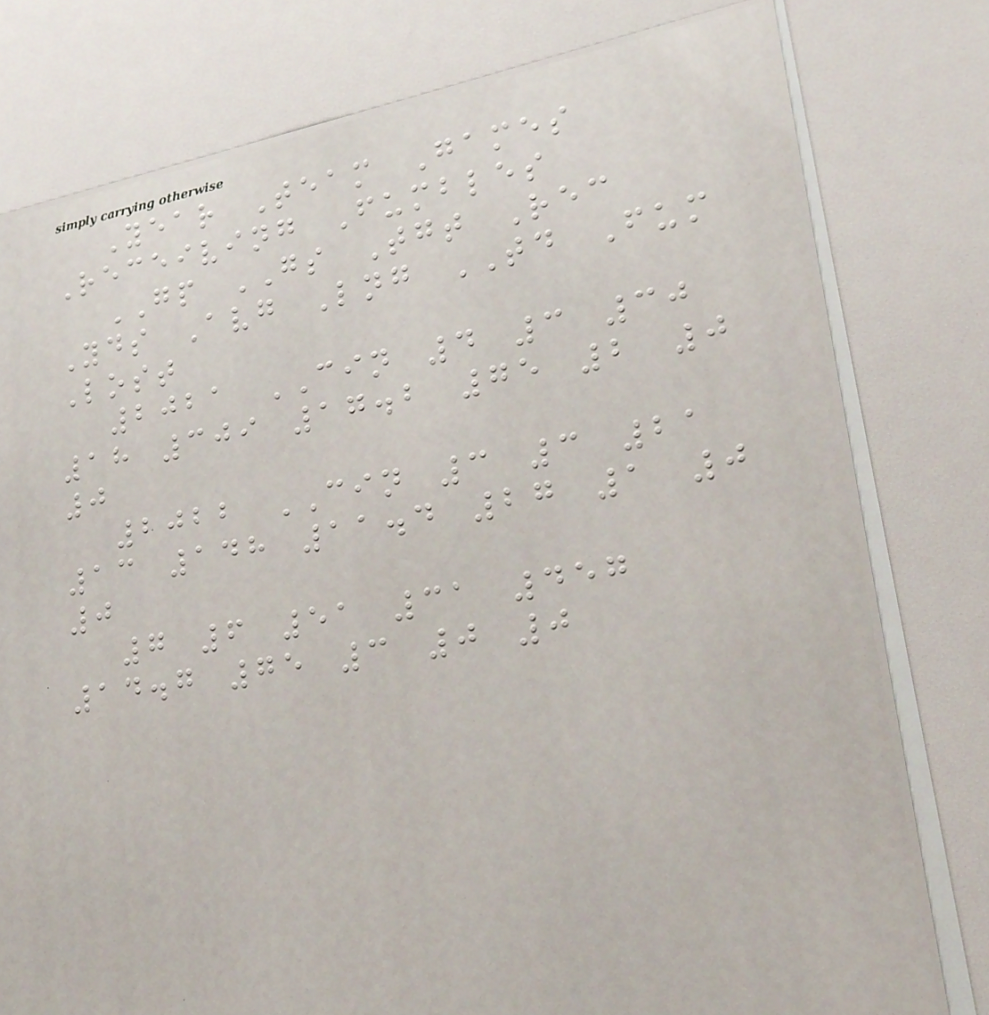Year Team Games
Receiving Fumbles
GP GS Tgt Rec
Yds Avg Lng TD Fum
Lost
2021 CIN 4 3 30
18 309 17.2 75 2 0
0
2022 CIN 3 3 21
13 148 11.4 27 1 0
0
7 6 51 31 457
14.7 75 3 0 0
